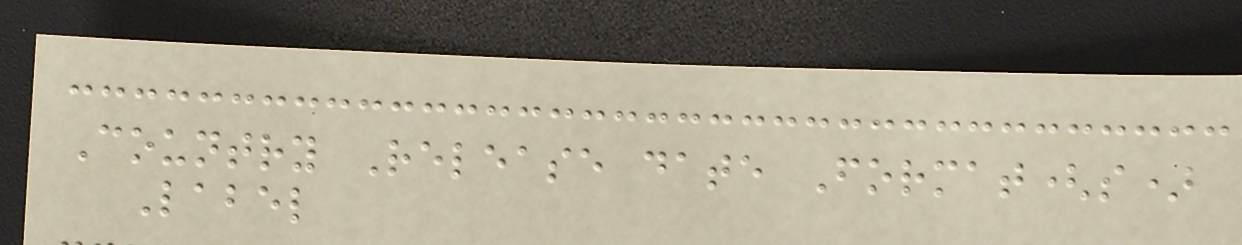Country Release date Format(s)
Label
